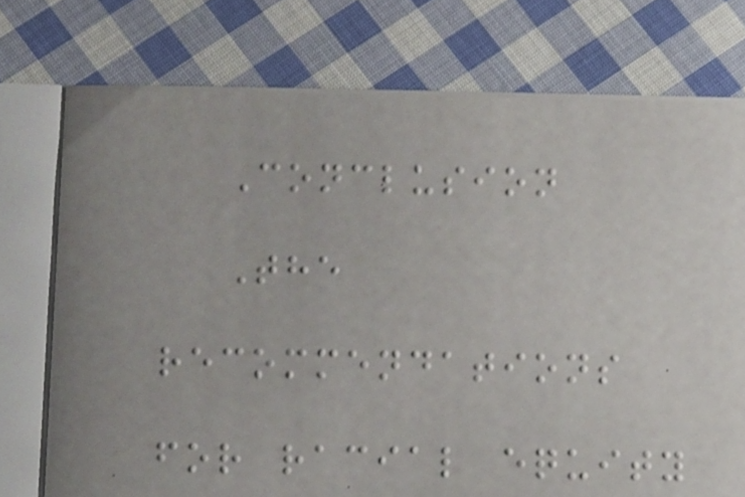Conclusion
The
recommendations
for racial equity
